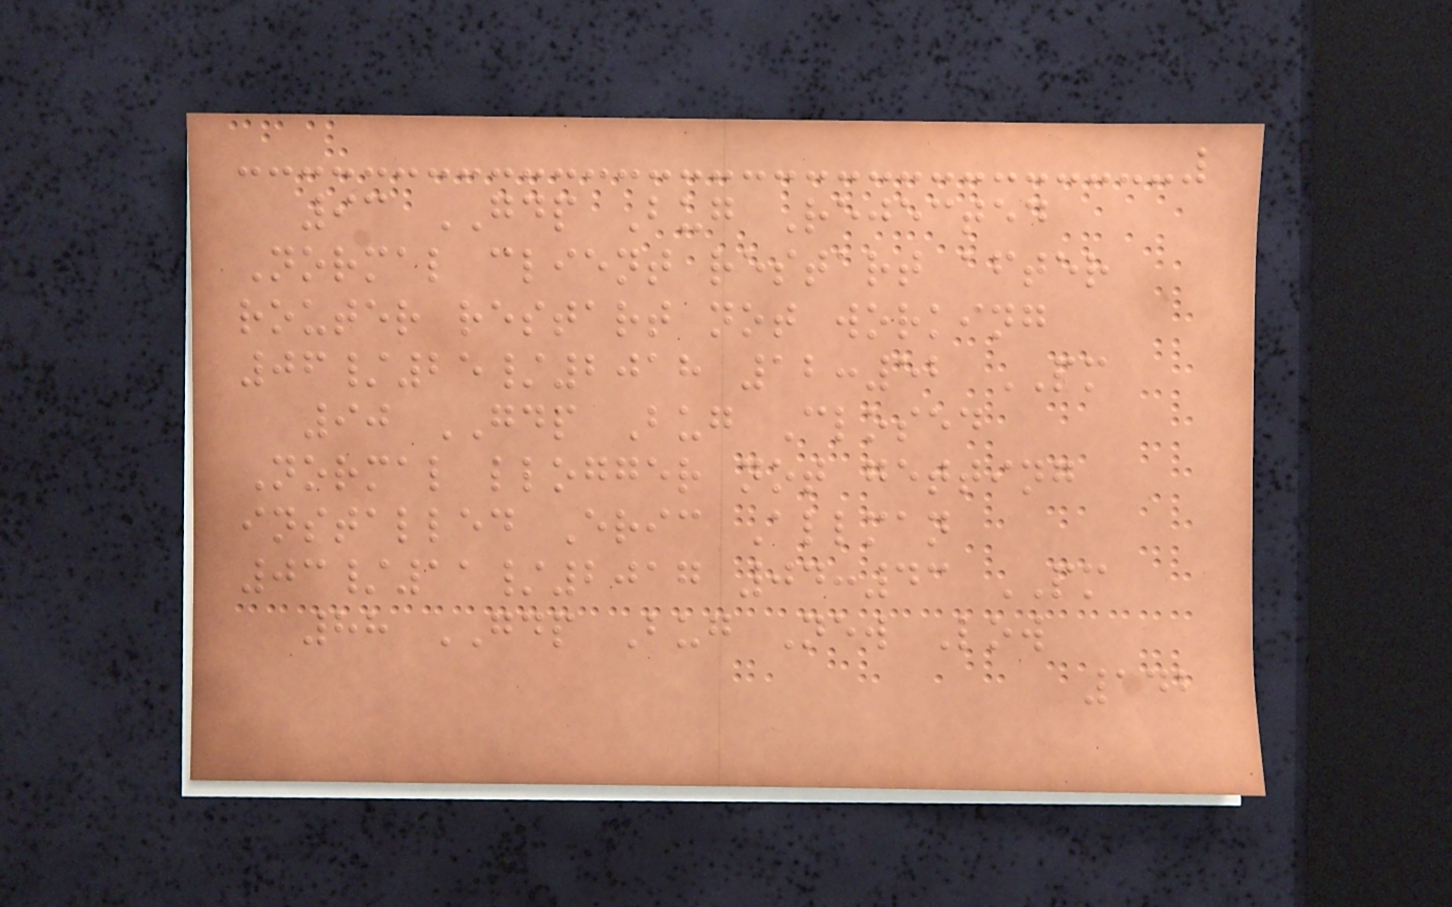93 GDP Bug Rejected
Normal client restart after
router restart not working
06/25/2018 12:52 PM
90 GDP Bug Closed
Normal llogger not getting
installed Eric Allman
03/11/2017 04:43 PM
88 GDP Bug New Low
142
